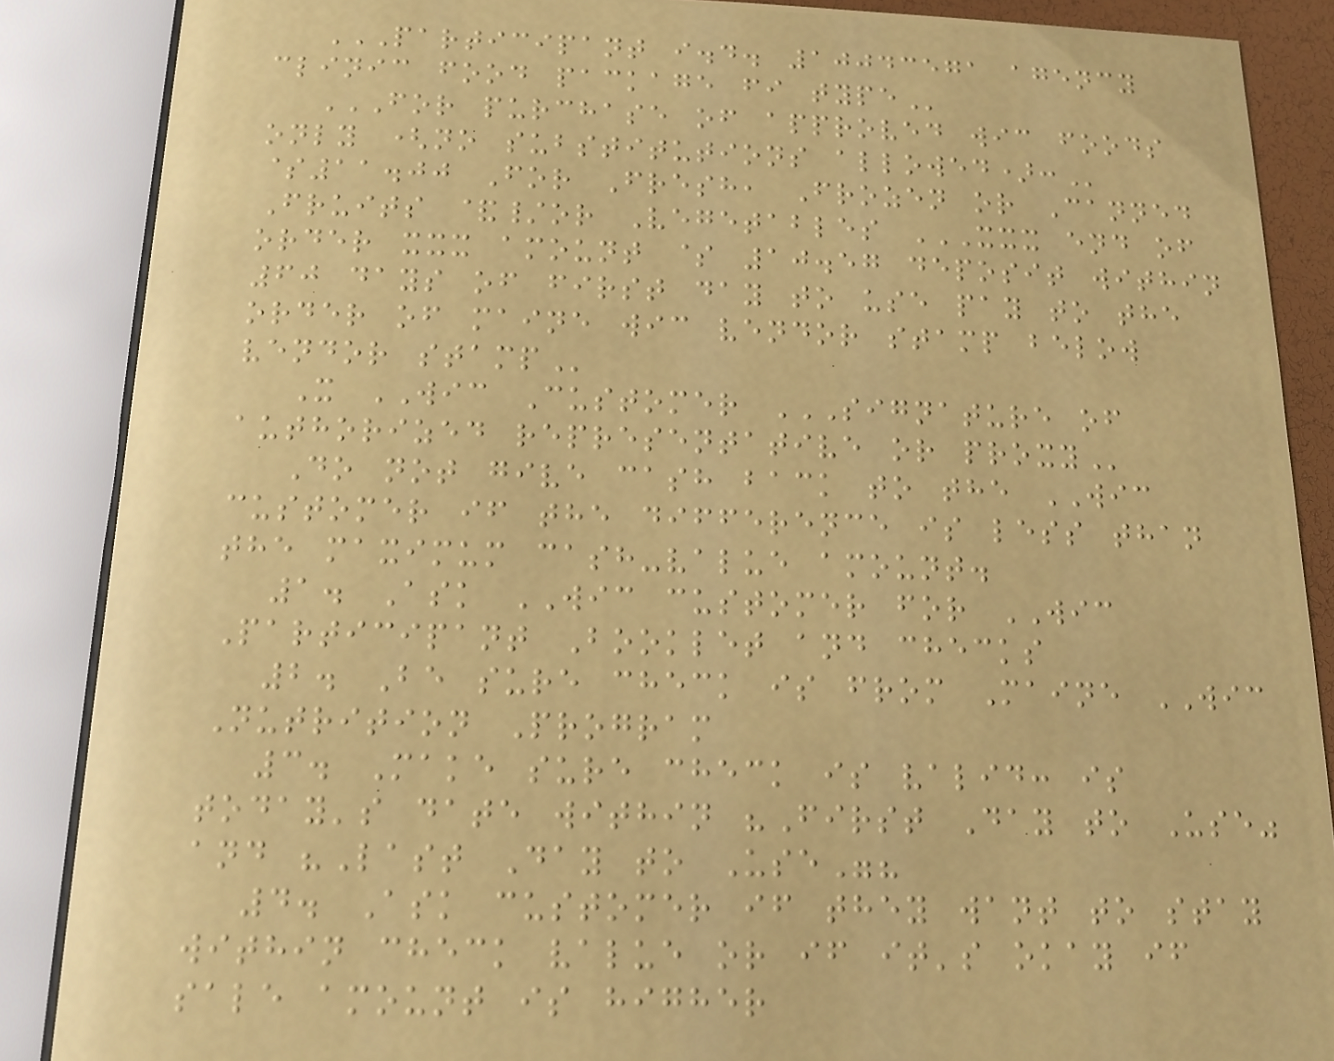PARTICIPANT I.D. 10043571 AGENCY
CLINIC FOOD PACKAGE FI TYPE
FOR PURCHASE OF APPROVED WIC FOODS
ONLY (NO SUBSTITUTIONS ALLOWED):
$11.00 For Fresh, Frozen or Canned
Fruits &/or Vegetables XXX END OF
ORDER XXX AMOUNT $ 10.57 DEPOSIT WITHIN
60 DAYS OF FIRST DAY TO USE PAY TO THE
ORDER OF MAINE WIC VENDOR STAMP BELOW
VENDOR STAMP
X WIC Customer SIGNATURE OF
AUTHORIZED REPRESENTATIVE OR PROXY
Do not give cash back to the WIC
customer if the difference is less than
the maximum cash-value amount.
1. Ask WIC customer for WIC
Participant Booklet and checks
2. Be sure check is from Maine WIC
Nutrition Program
3. Make sure check is valid: is
today's date within "First Day to Use"
and "Last Day to Use"?
4. Ask customer if they want to stay
within check value or if it's okay if
sale amount is higher
